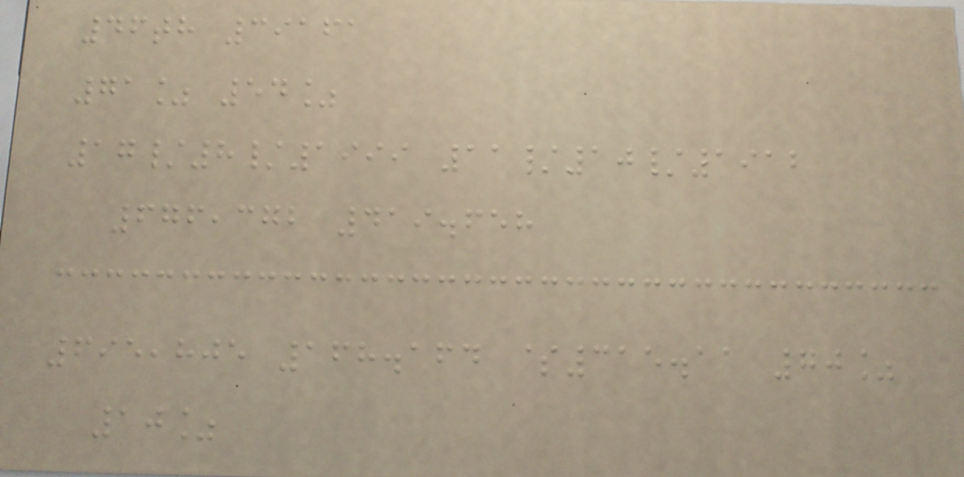46th 39161
71% 54%
17/8/1999 11/10/1912
676,372 419.658
695,805 168.164 $315.11 70%
10%
